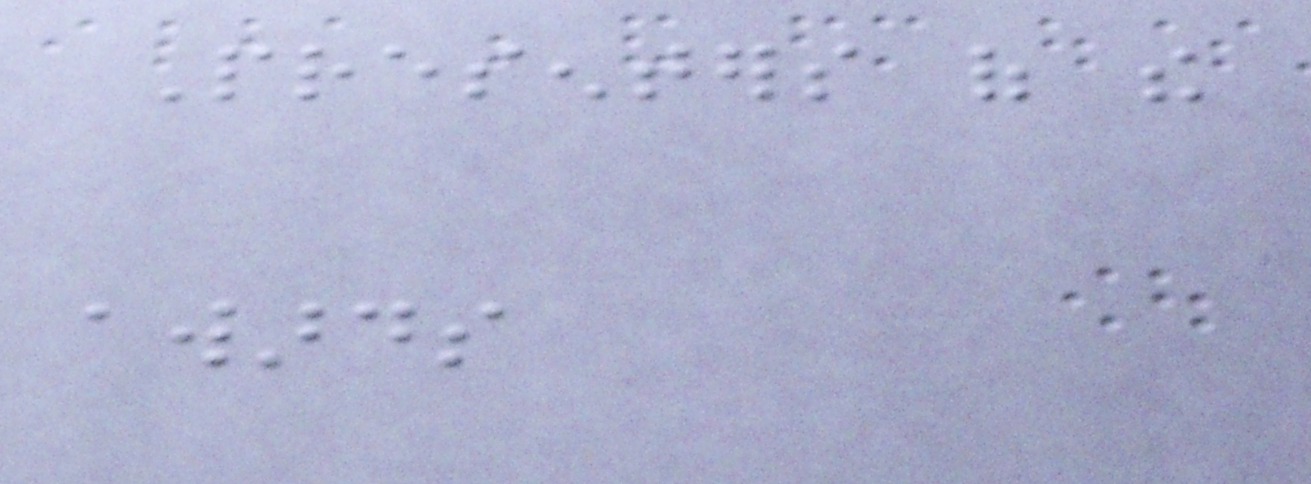Presenters of the
awards
